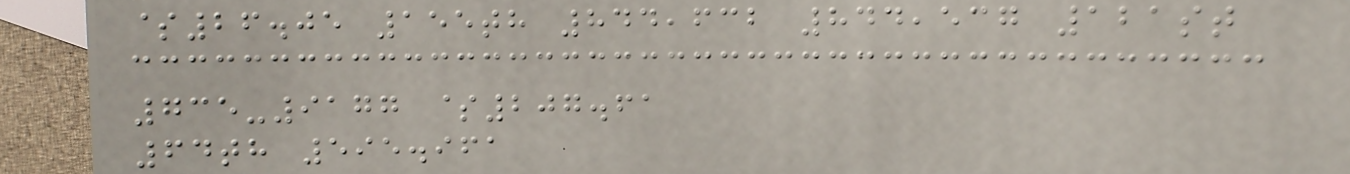$26.05 155th 844,632 844,537 121st
735-9177 $207.61
64th 595.961
